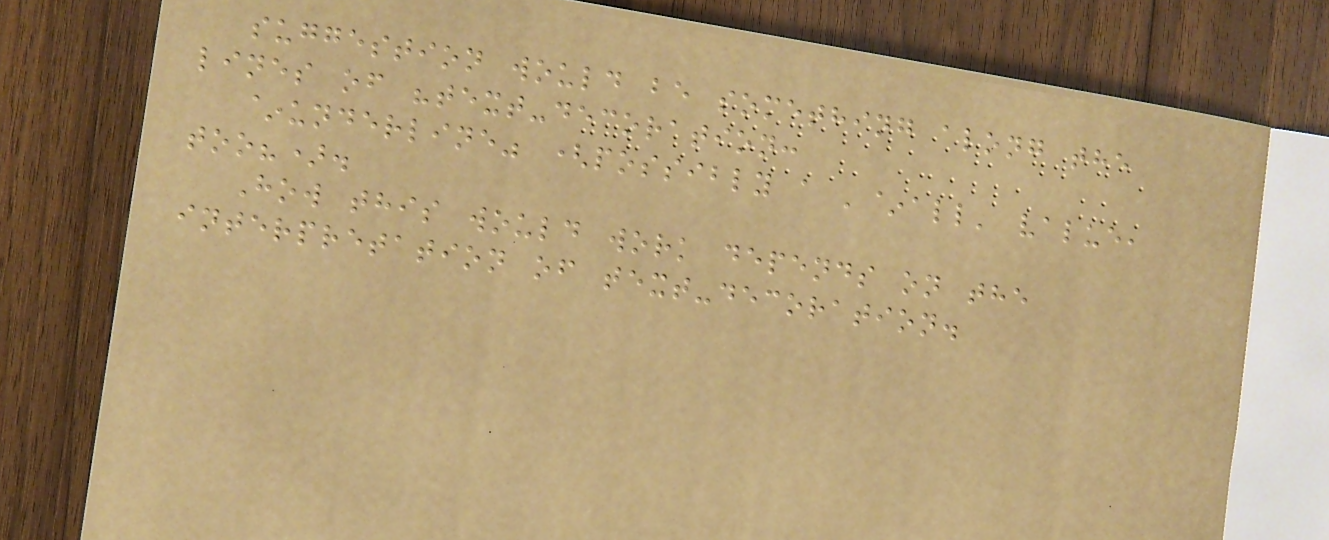suggestion would be something along the
lines of "text-decoration:
~underline" (possibly a '~all' value,
too?).
How this would work depends on the
interpretation of text-decoration.
